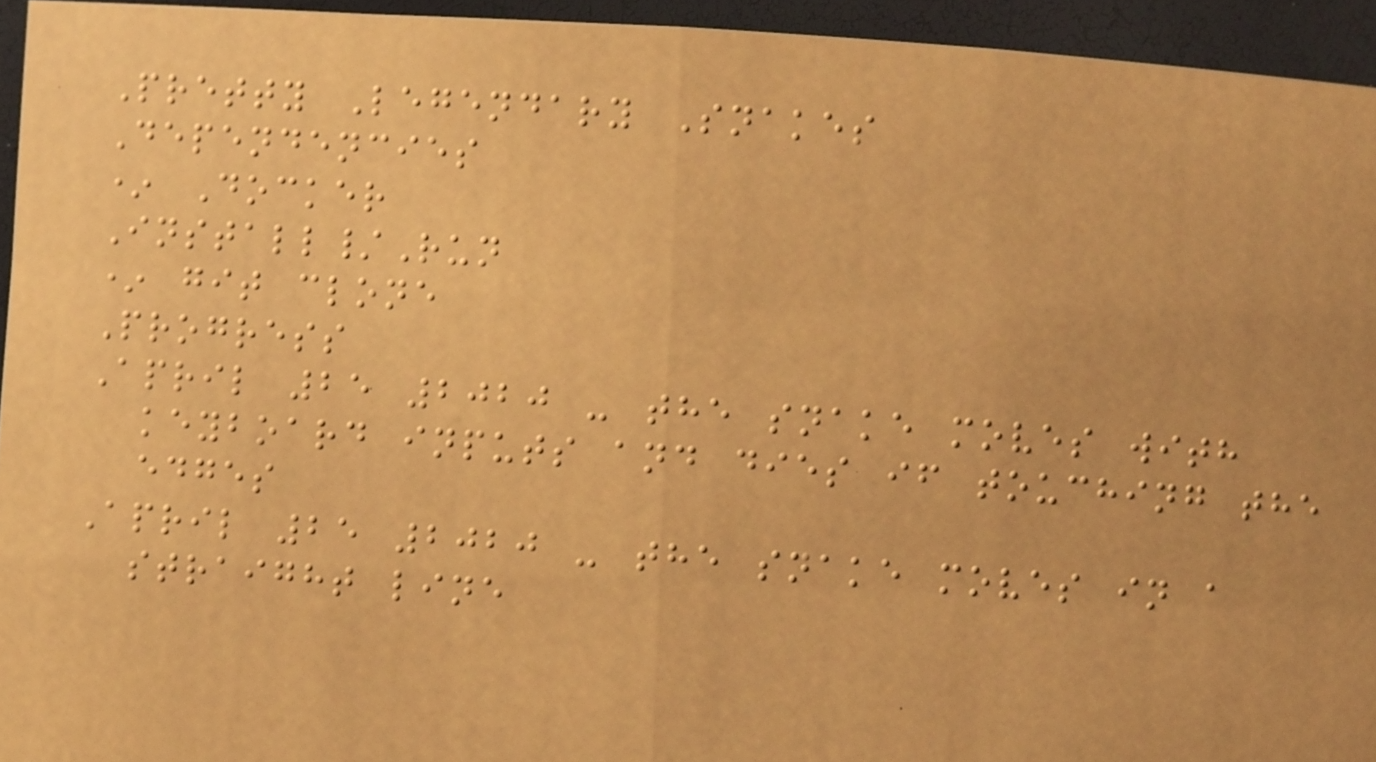Pretty Legendary Snakes
Dependencies
* Docker
Install/Run
* git clone
Progress
April 25 2020 - the snake moves with
keyboard inputs and dies if touching the
edges
April 25 2020 - the snake moves in a
straight line
